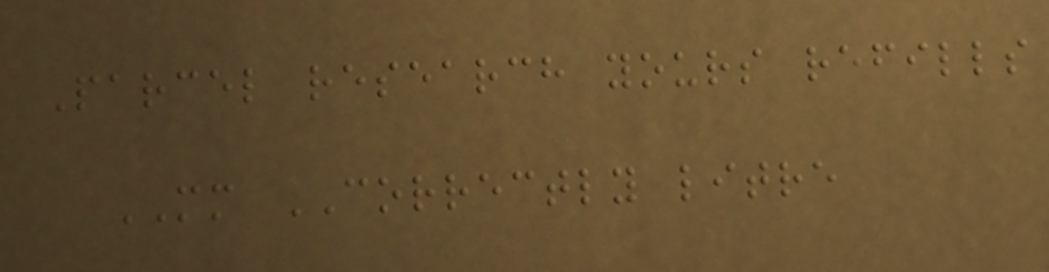Parcel research yours refills
MM CORRECTLY litre
